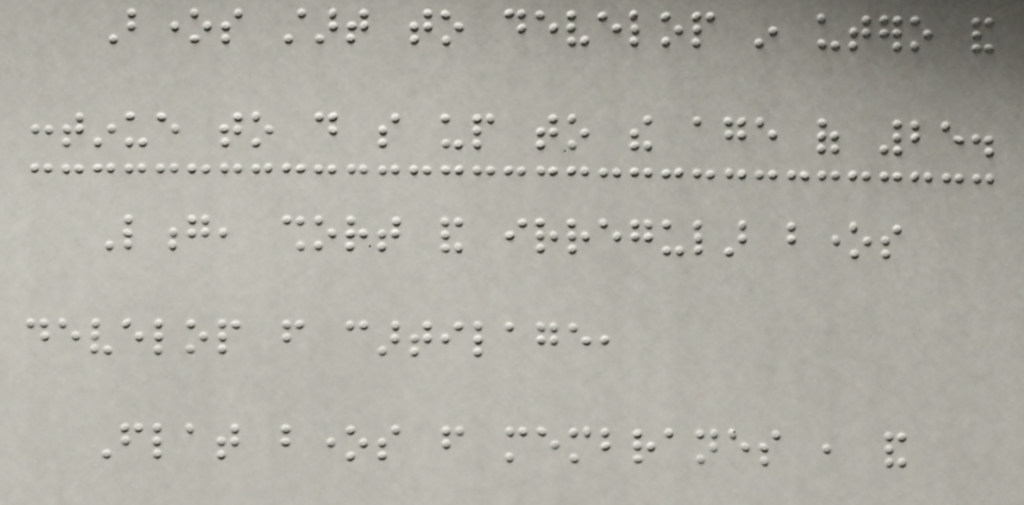Bones start to develop in utero and
continue to do so up to the age of 25.
Long, short and irregular bones
develop from cartilage,
Flat bones from membranes , and
